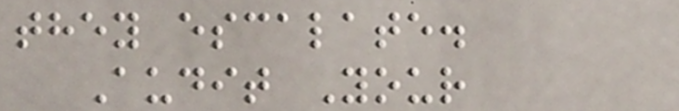they escalate.
Audit Your
